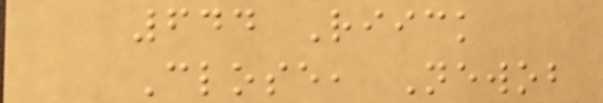644 Riick
Close, Newob
